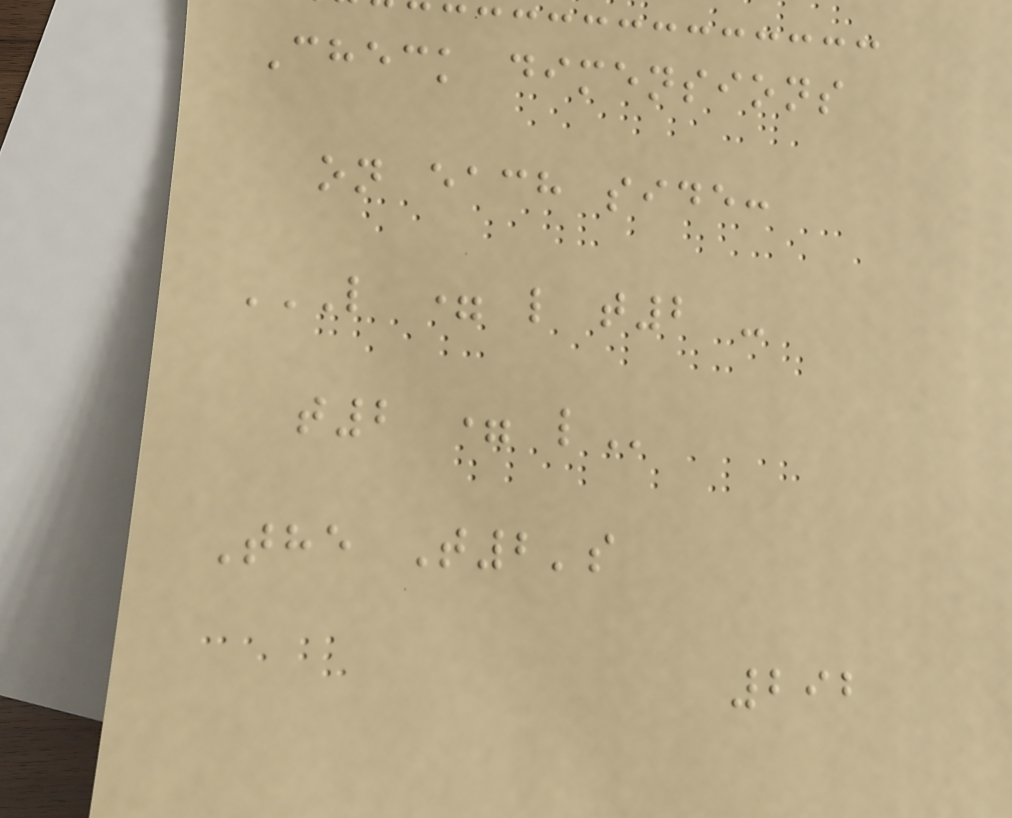Check dimensions
on each side:
L = L T2 -
T2 = L
The T2's
292
